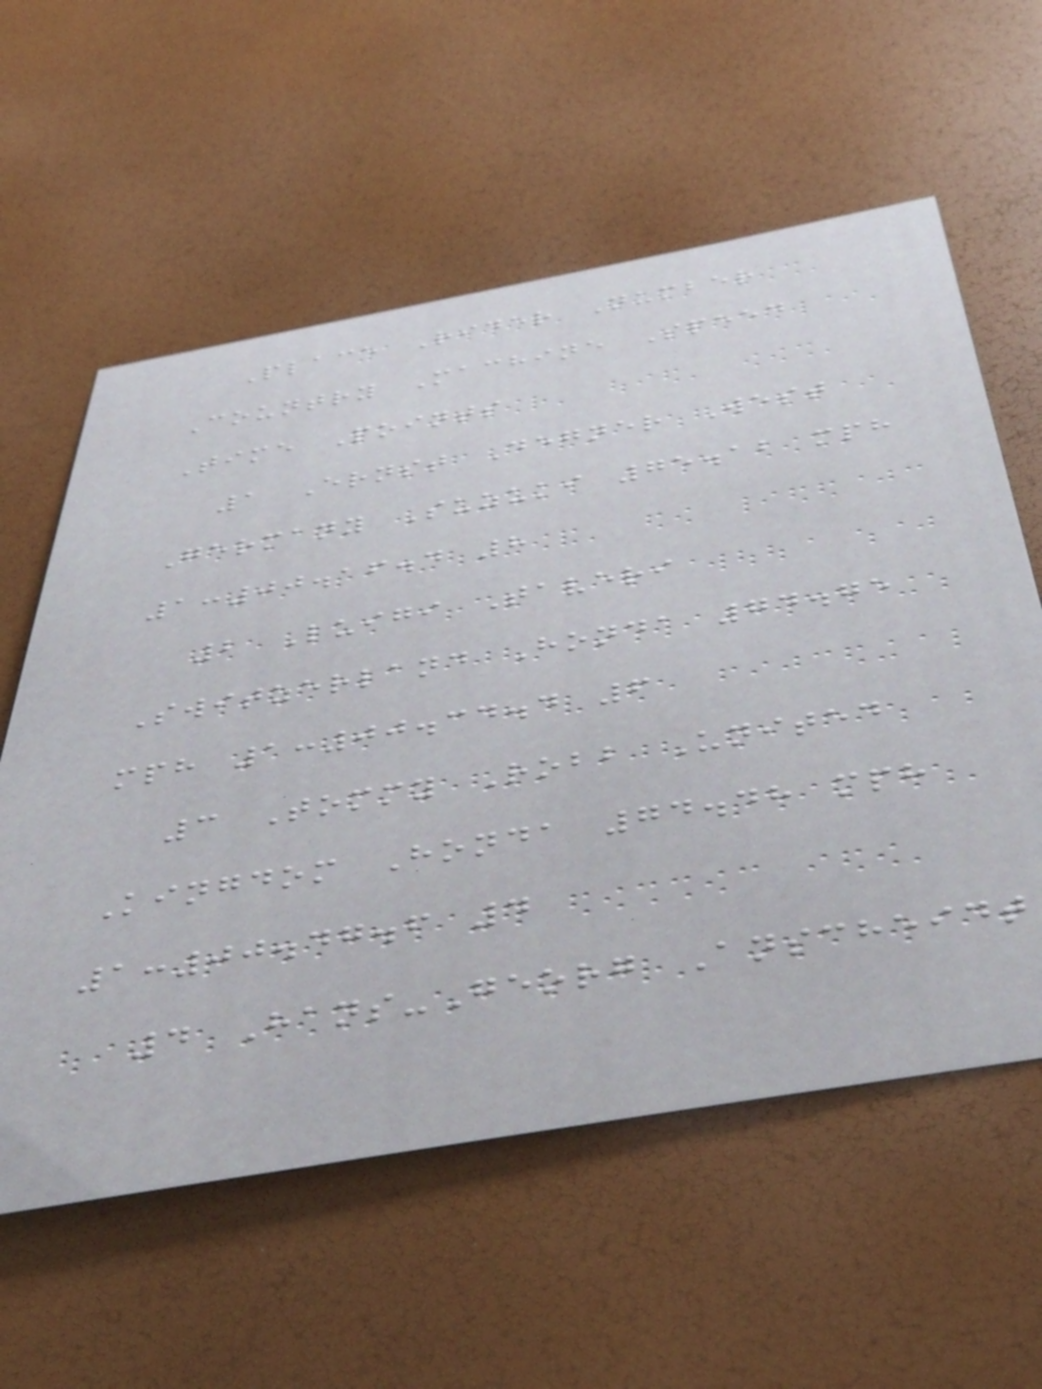Place Rider Number
Country Machine Speed
Time Points
1 Ernst Degner West
Germany Suzuki 75.12 mph
1:00.16.4 8
2 Luigi Taveri
Switzerland Honda 74.75
mph 1:00.34.4 6
3 Tommy Robb United
Kingdom Honda 74.48 mph
1:00.47.6 4
4 Hans-Georg Anscheidt
